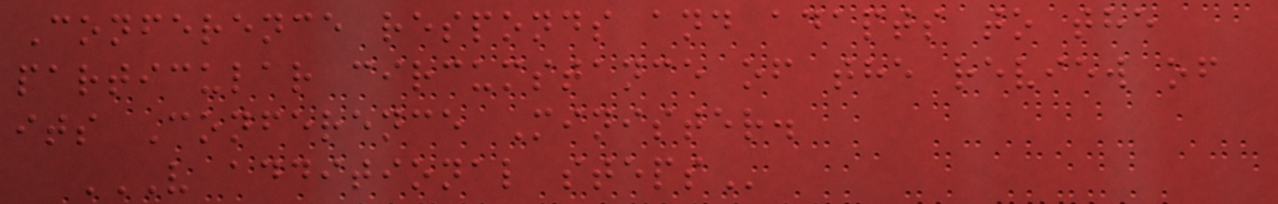Conference responds and adapts to the
particular circumstance of the review of
its Conference Minister.
V ADDITIONAL STEPS
